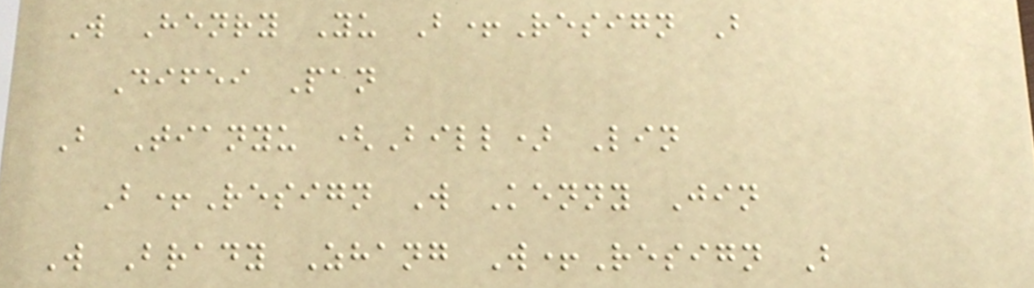W Henry Yu B+Resign B
Difei Pan
B Tianyu (Bill) Lin
B+Resign W Kenny Jin
W Brady Zhang W+Resign B
